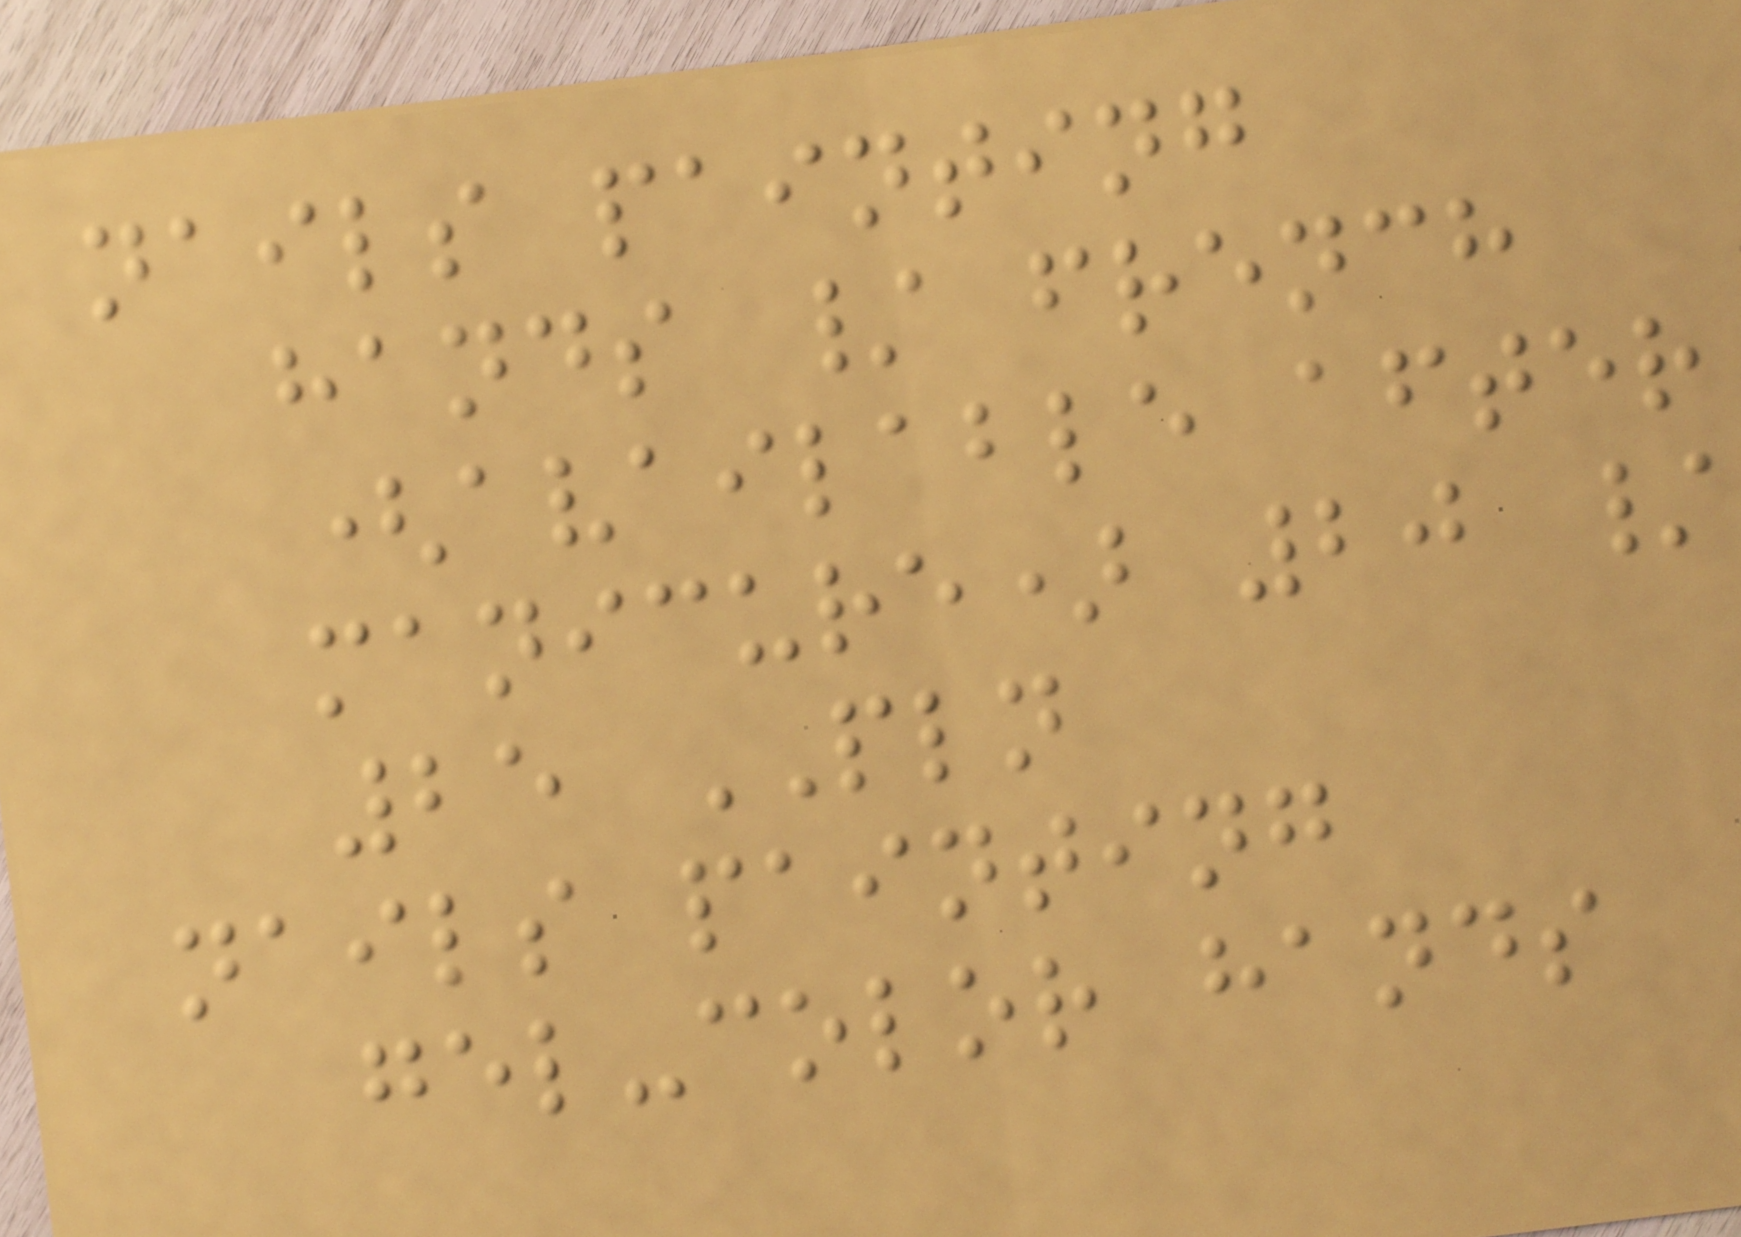nails painting
hands / french
(available after
manicure) 20 /
25 PLN
nails painting
gel-color hands
